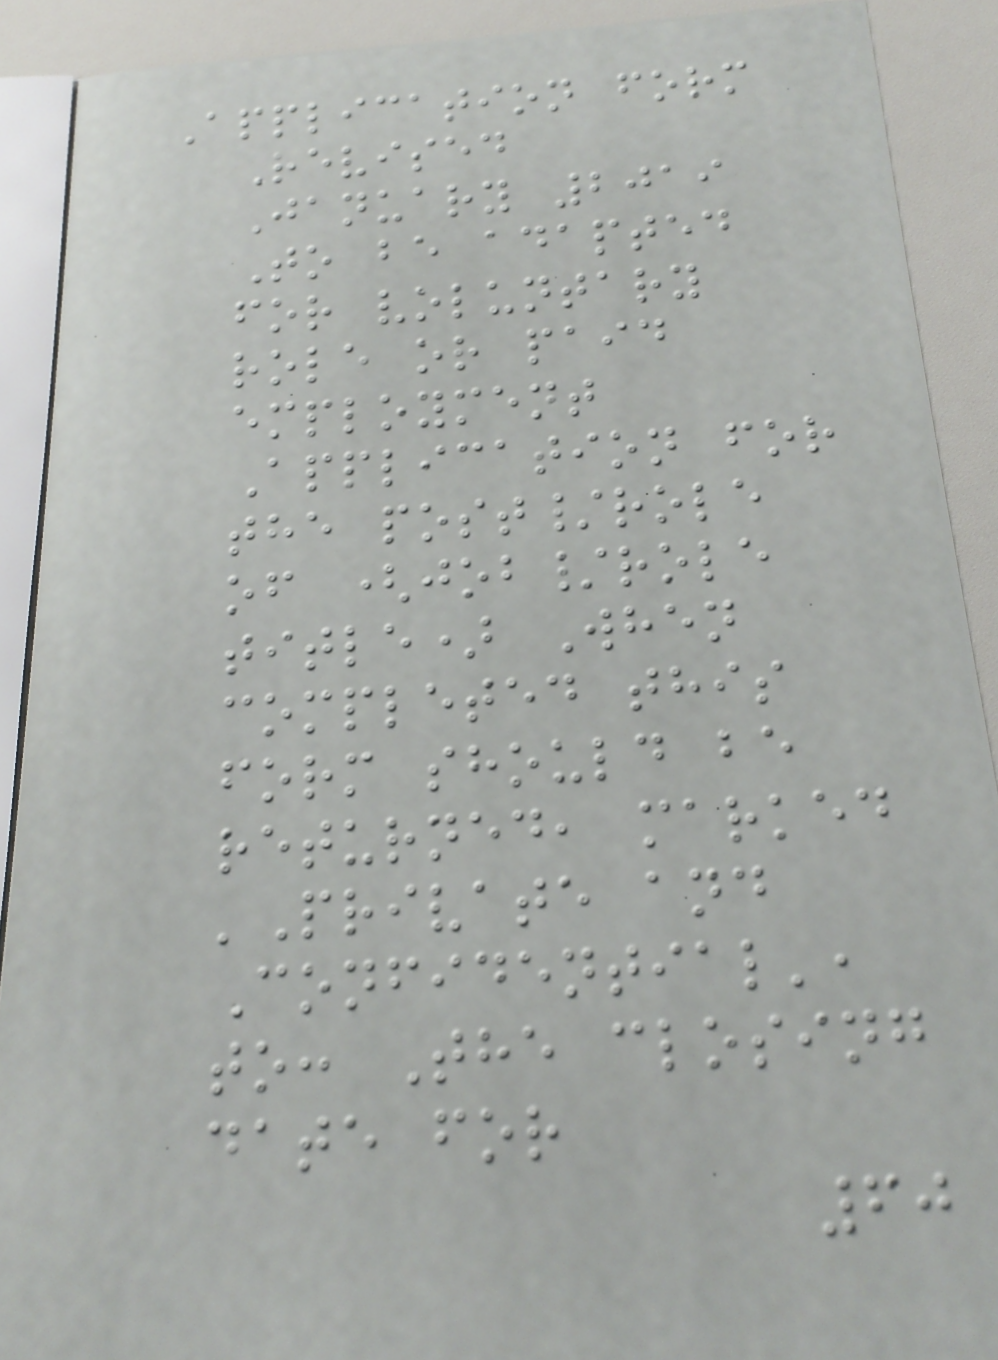Application form
Revised
January 2019
To be adapted
for voluntary
role or paid
employment
Application for
the post/role
of (job/role
title) When
completed this
form should be
returned, marked
'Private and
Confidential',
to: The closing
date for
60
